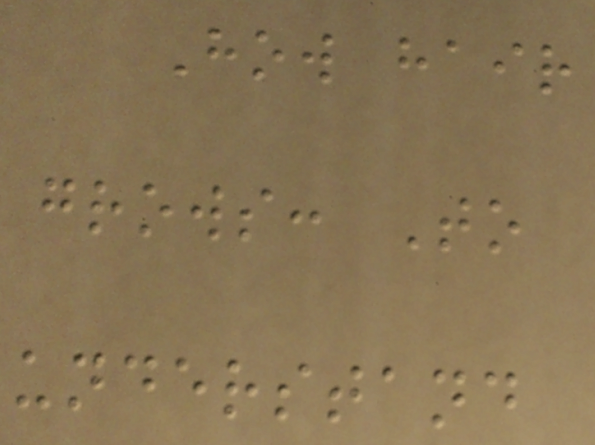How hair
grows: To
understand
